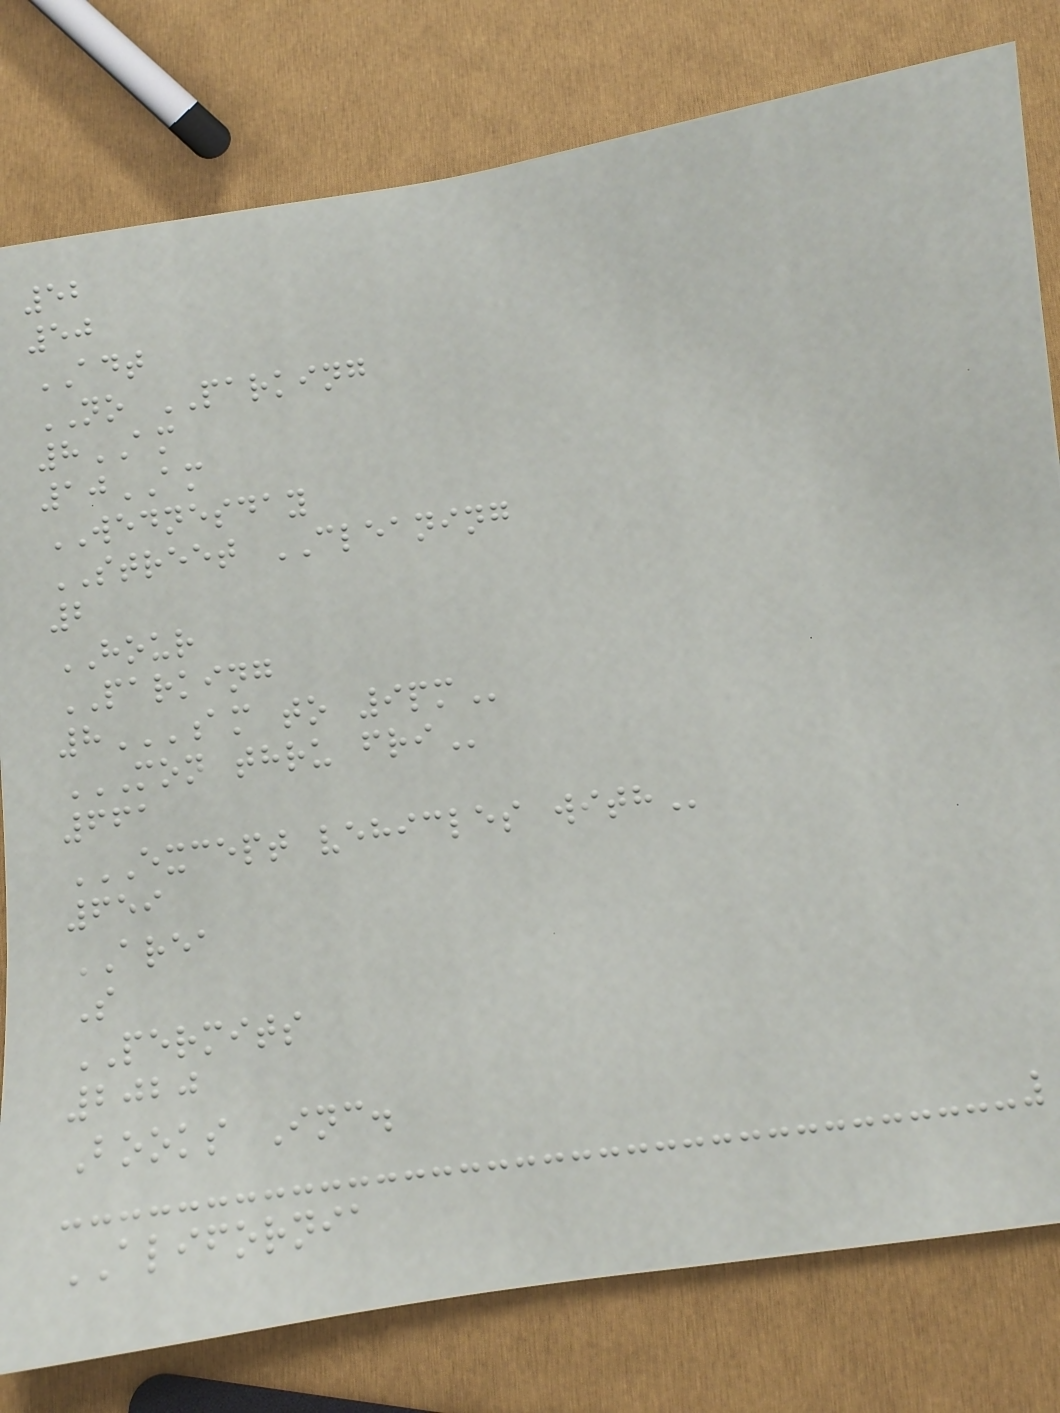52
50
ADT
NO PARKING
8AM
10AM
WEDNESDAY
STREET CLEANING
2
HOUR
PARKING
8AM TO 9PM
MON THRU FRI
661
EXCEPT VEHICLES WITH
659
AREA
S
PERMITS
2020
Books Inc.
ALIFORNIA
